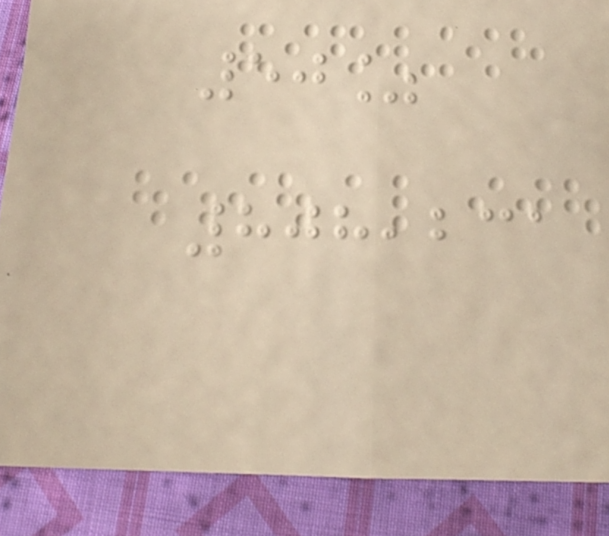50%
808,231
